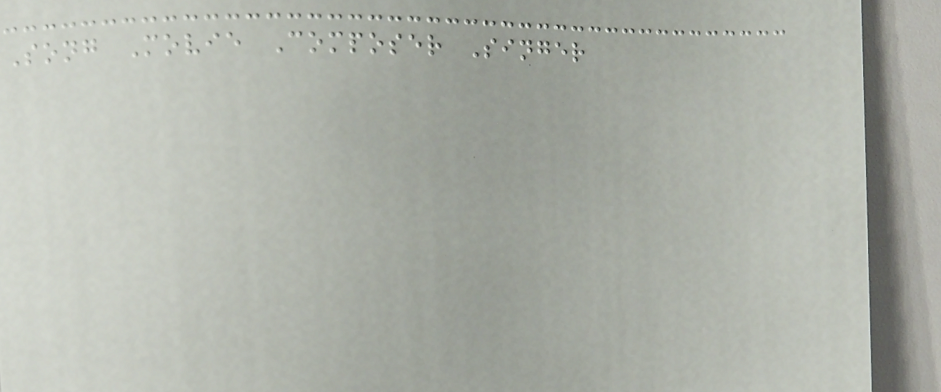Song Movie Composer Singer
